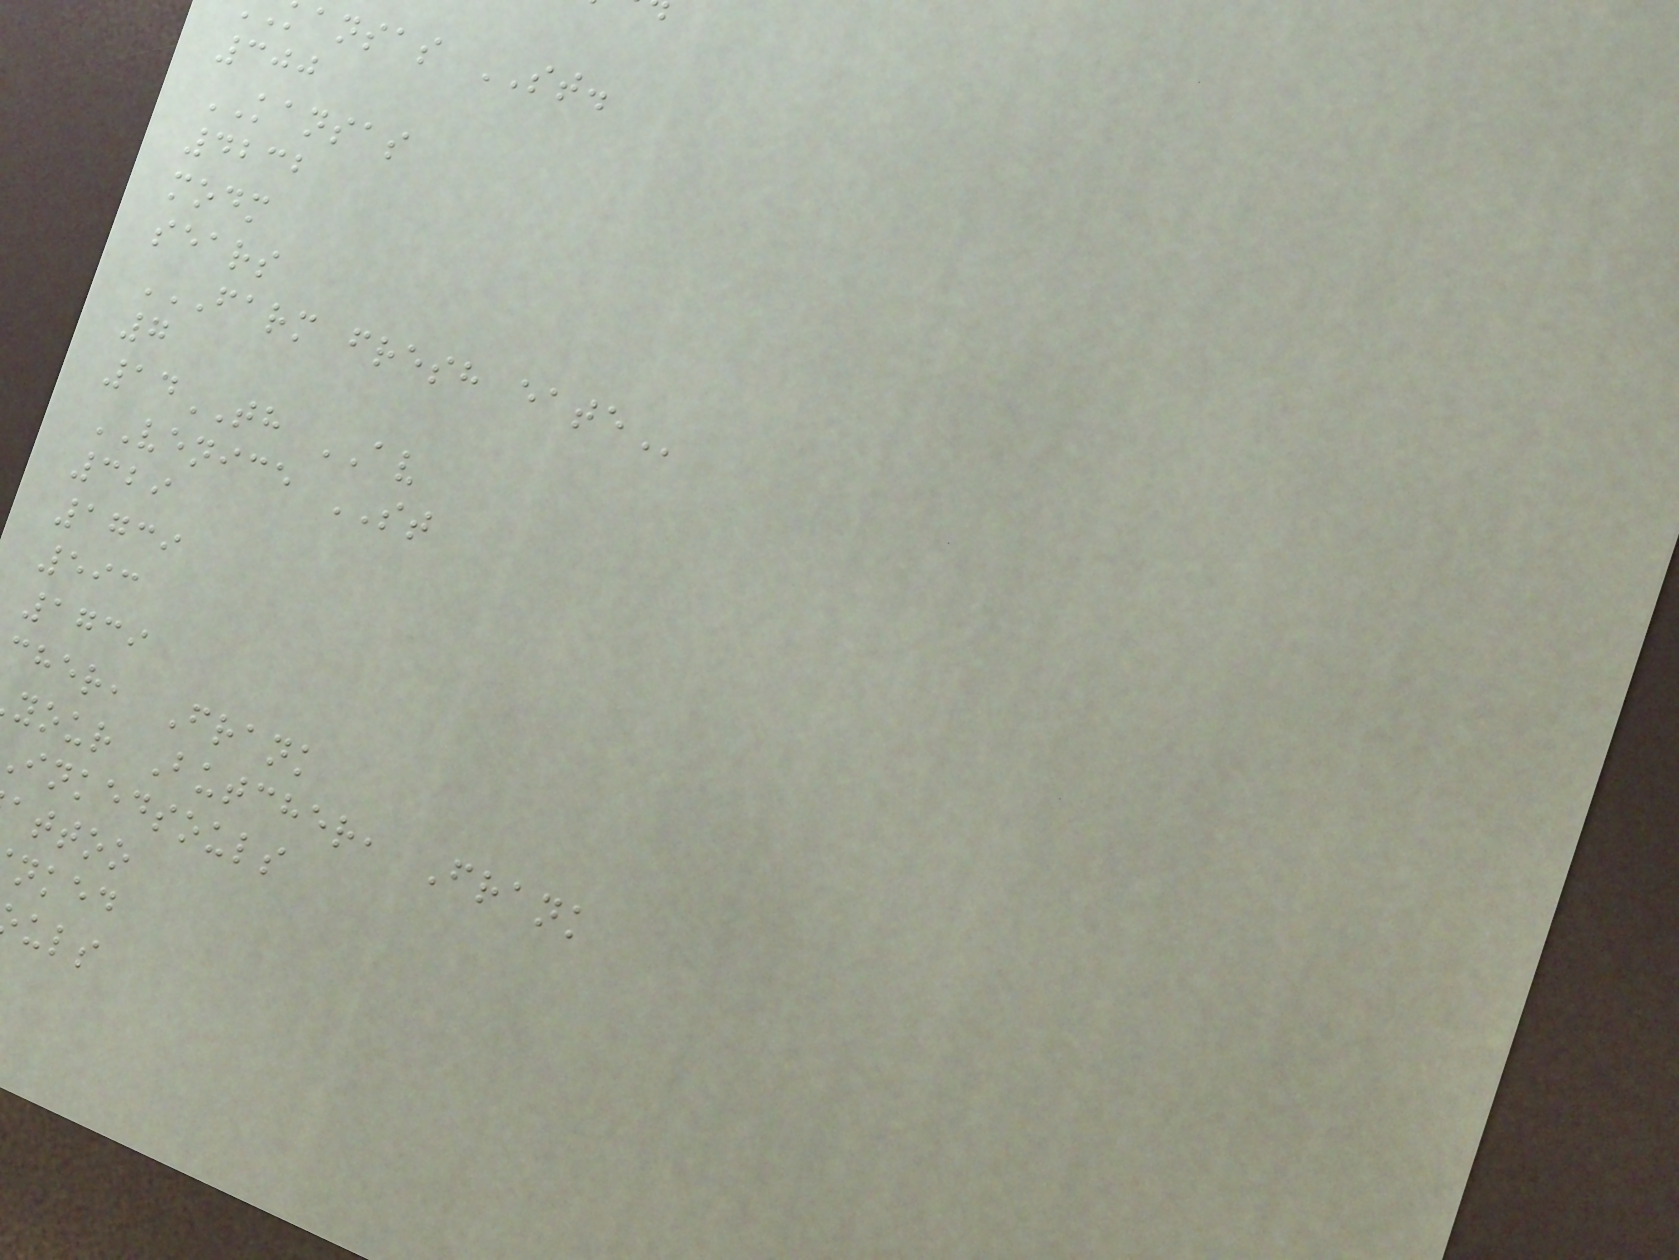ansas ST.
300
KANSAS
4232
modm
sears
FARM FRESH EATE
7
14TH AV
VENICE ST
329
1739
593
1739
cher, Frank
your Butcher, Frank
inkedsouls
attoo
nked
